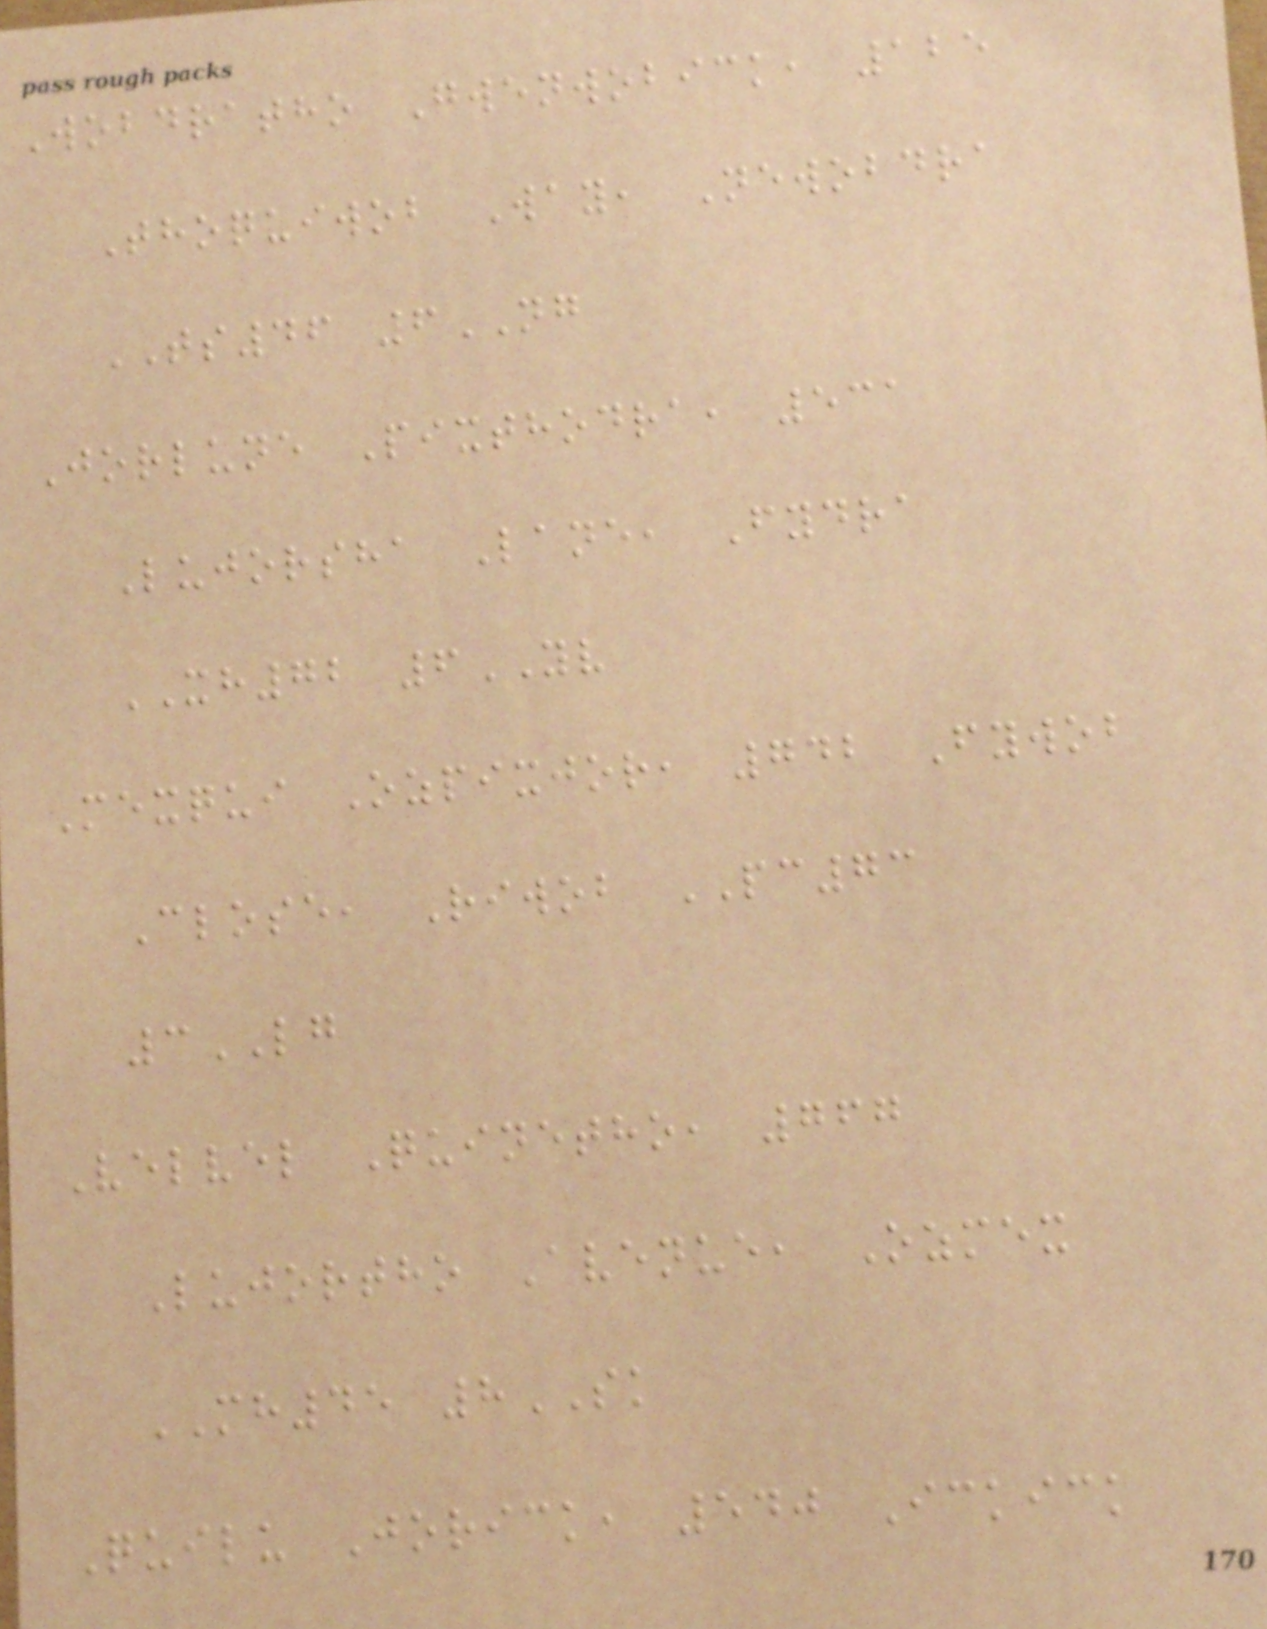Wobdratho Gwenwobick, 125
Thoquiwob Way, Newobdra
TS46 6NG
Jorlune Pixthodra, 531
Lujorsha Lane, Fydra
XH72 6YV
Mexqui Ozpixjor, 742 Fywob
Close, Riwob PC73
3LG
Velvel Quinetho, 767
Lujortho Avenue, Ozmex
MH45 8SK
Quilu Jorick, 540 Ickick
